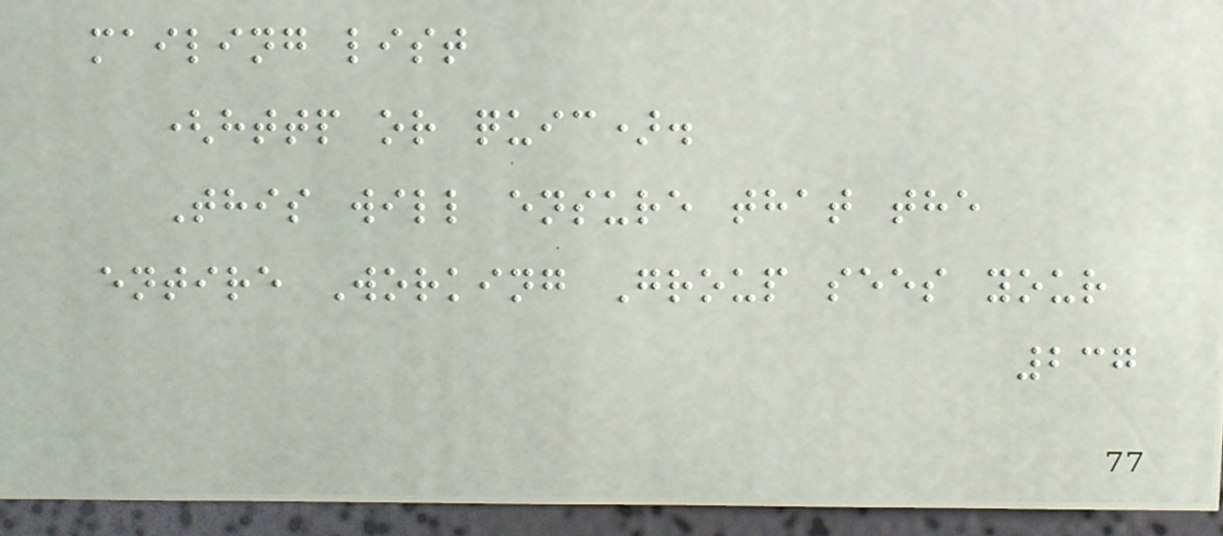mailing list
(http or quic).
This will ensure that the
entire Working Group sees your
237
